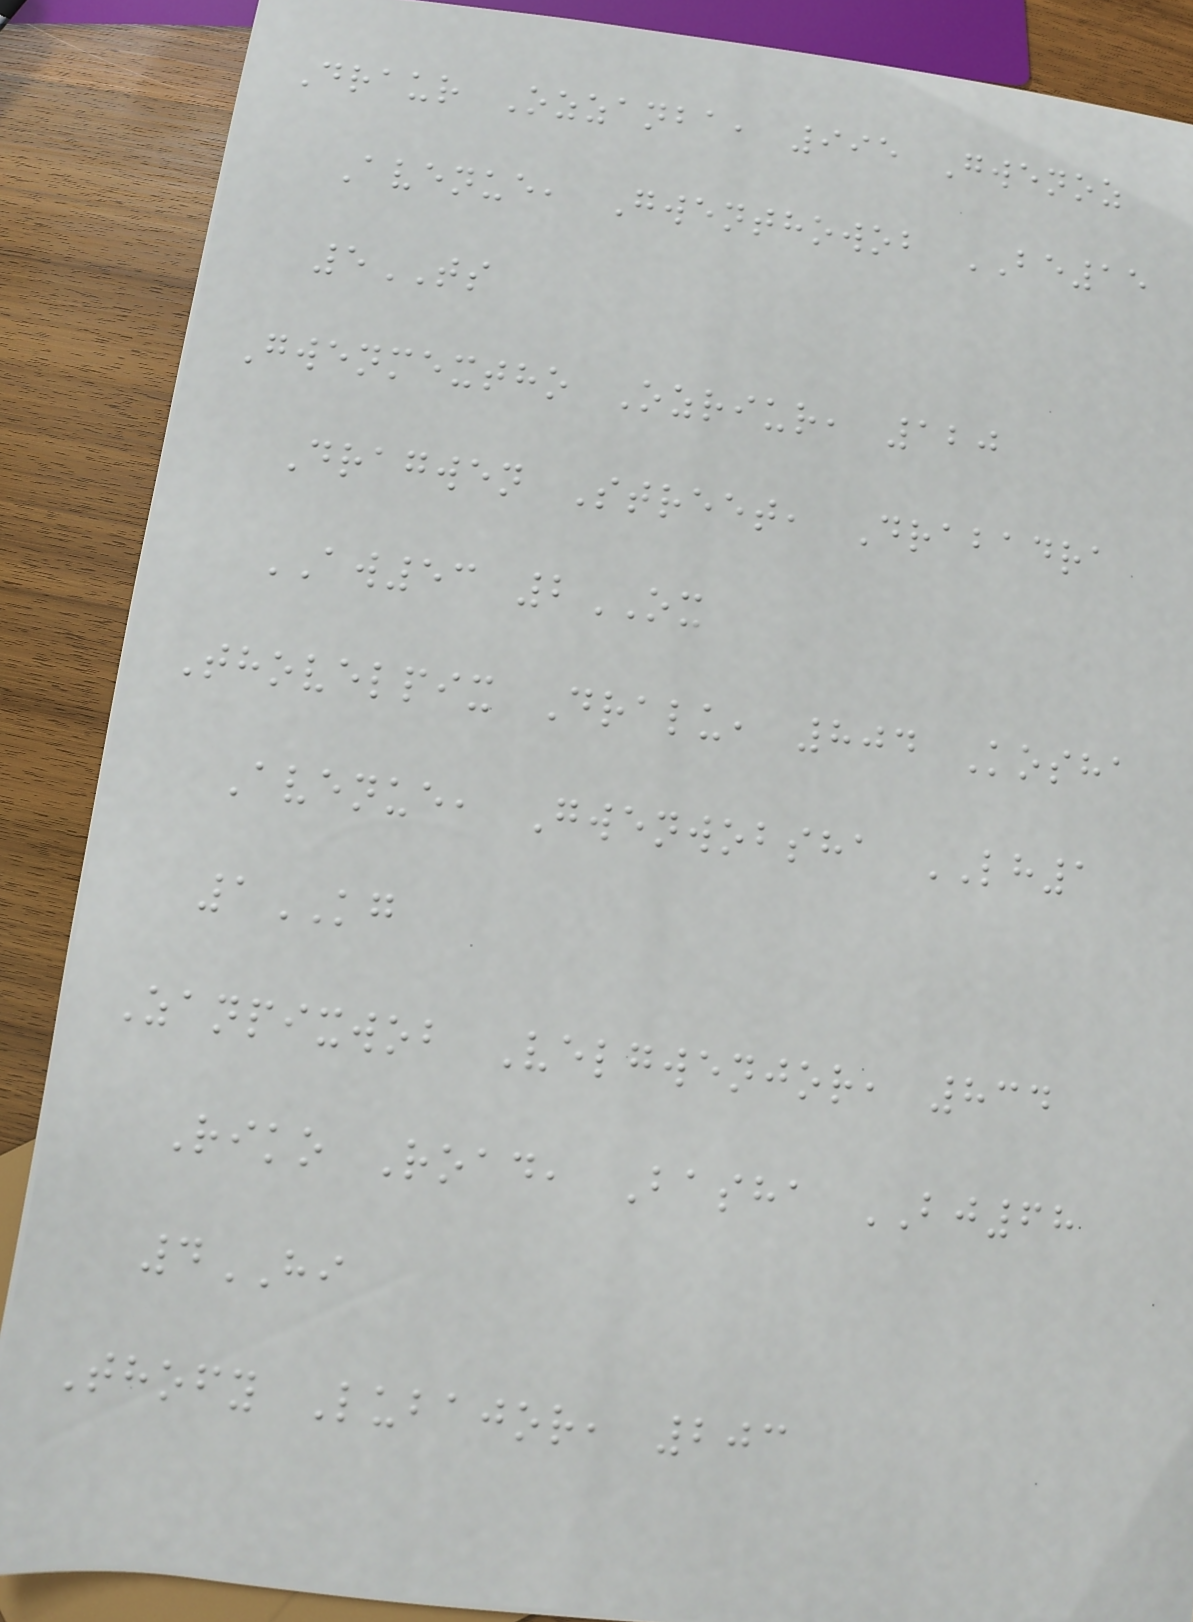Draur Ozzanba, 995 Gwenoz
Avenue, Gwenthowob BE15
5TS
Gwenmextho Ozriur, 120
Dragwen Street, Drabadra
AW53 2OX
Thovelpix Dralu, 804 Kosha
Avenue, Gwenwobsha LH1
1KG
Zanpixwob Velgwenjor, 834
Riko Road, Basha BJ68
4HI
Thofy Lubajor, 203
